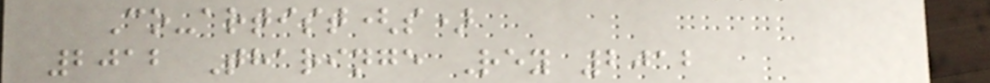Co-artist(s)
2012 Tharinge Rey 2012
